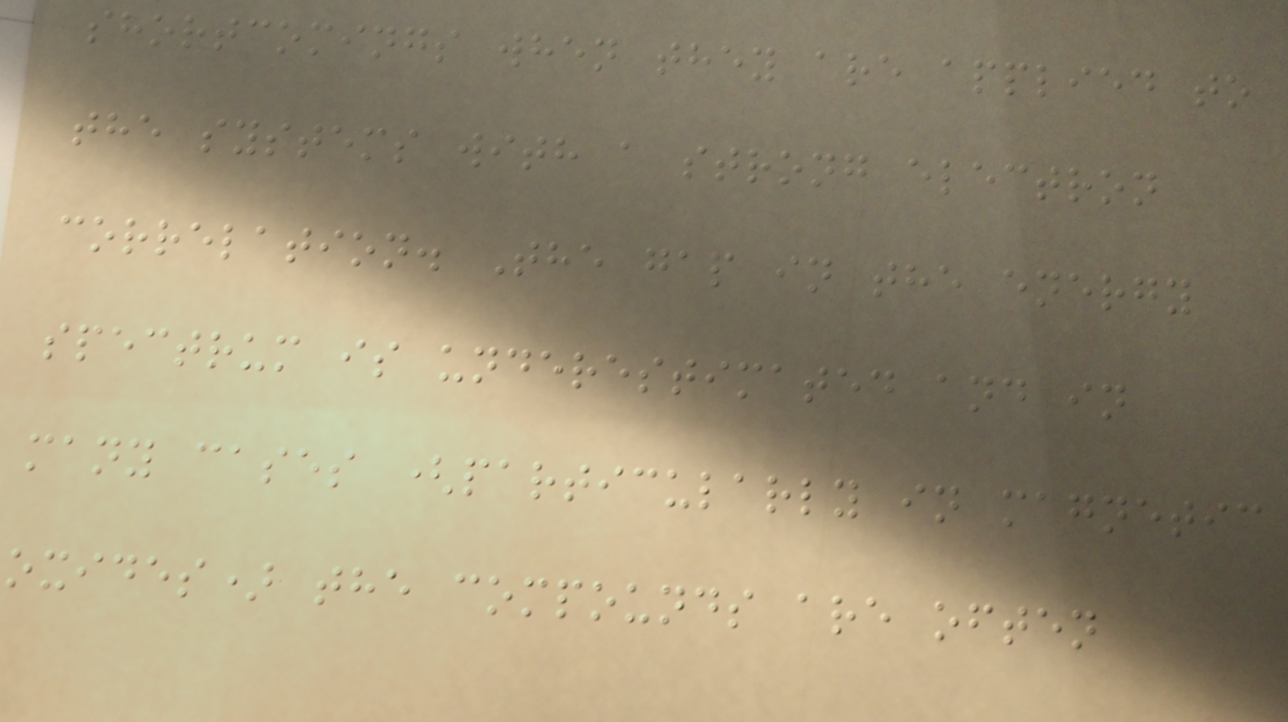shortcomings when they are applied to
the systems with a strong electron
correlation. The gap in the energy
spectrum is underestimated and in
many cases (particularly in magnetic
oxides) the compounds are often
